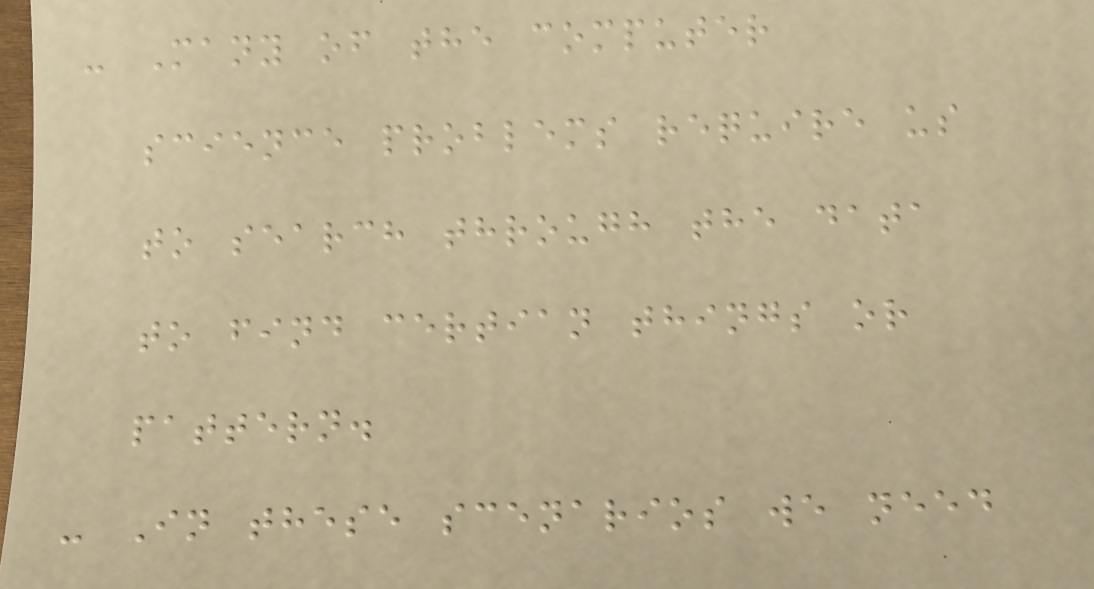- Many of the computer
science problems require us
to search through the data
to find certian things or
pattern.
- In these scenarios we need
